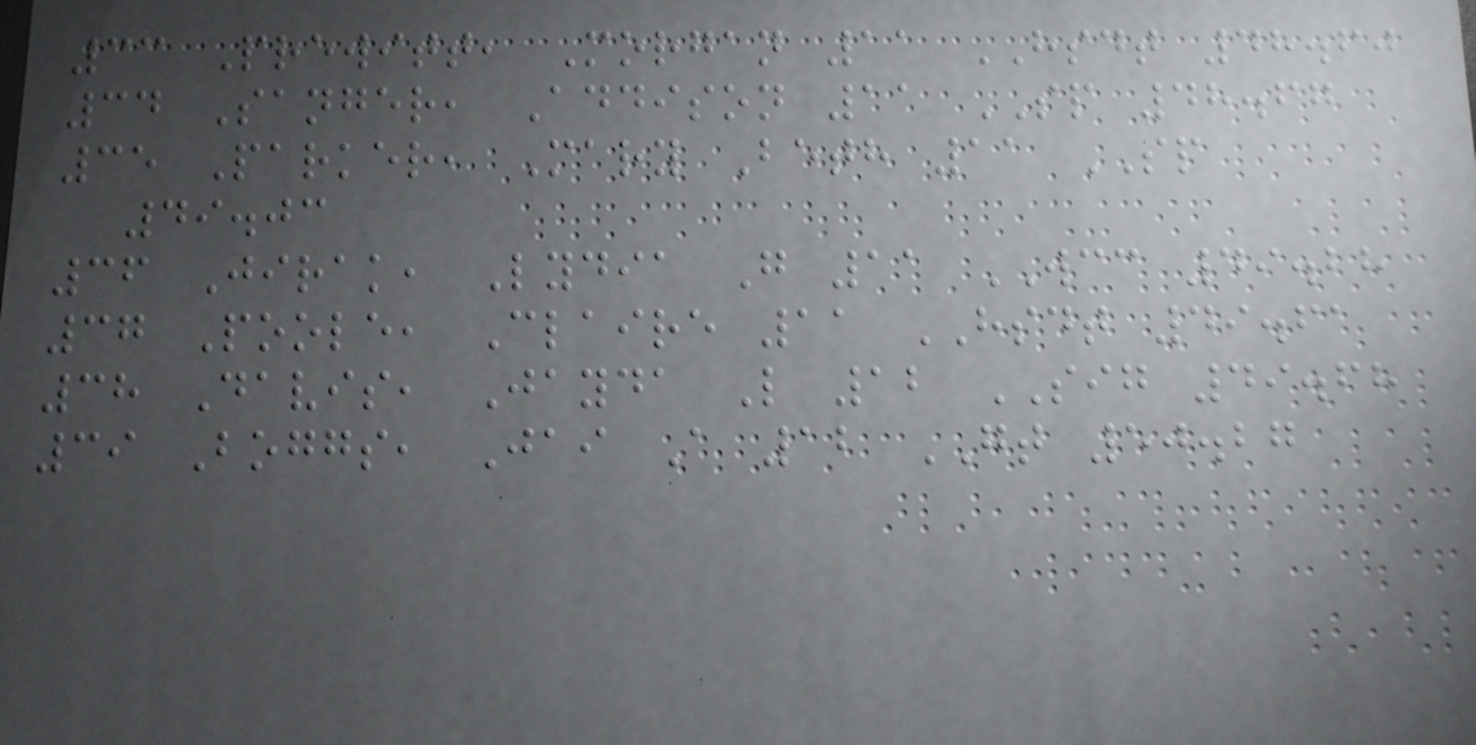33 Prewitt, Morgan 11 HSDT 48.60
34 Sanger, Addison 11 SP 48.67
35 Parker, Mary Beth 11 SP
49.03
36 Jirak, Lydia G 11 WCC 49.28
37 Poole, Claire 11 HSDT 49.61
38 Davis, Jayda L 12 SIG 49.68
39 Boggs, Jai A 12 GT 50.27
